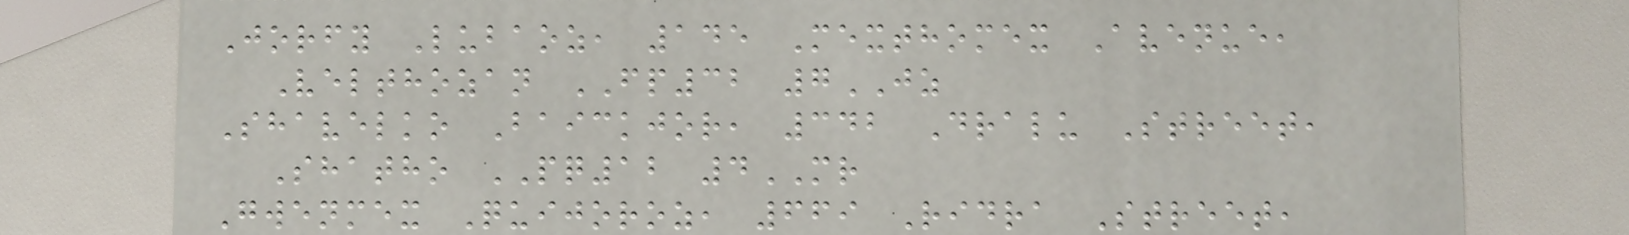Jorfy Lubaoz, 145 Mexthomex Avenue,
Velthozan FP32 7JZ
Shavelko Baickjor, 342 Dralu Street,
Shatho PQ12 4MR
Gwenmex Quijoroz, 669 Ridra Street,
